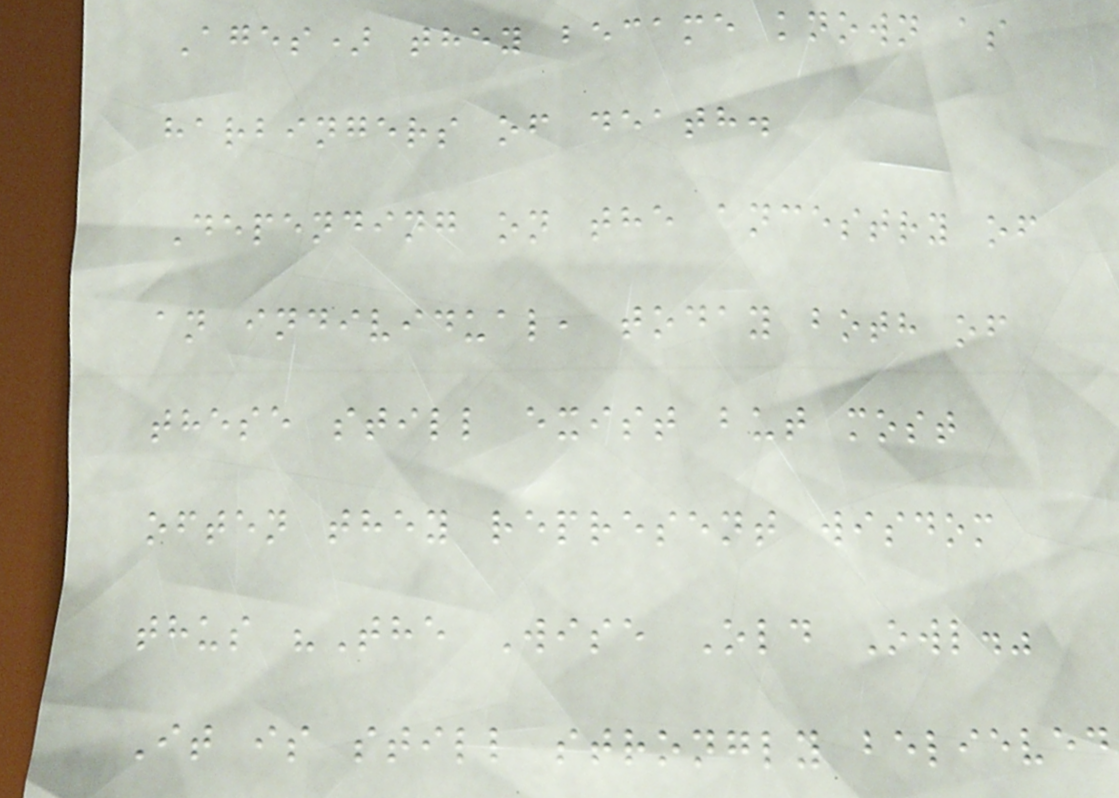Ages) they became known as
harbingers of death.
Depending on the ancestry of
an individual, today both of
these still exist but most
often they represent wisdom
thus "The Wise Old Owl."
It is still strongly believed
